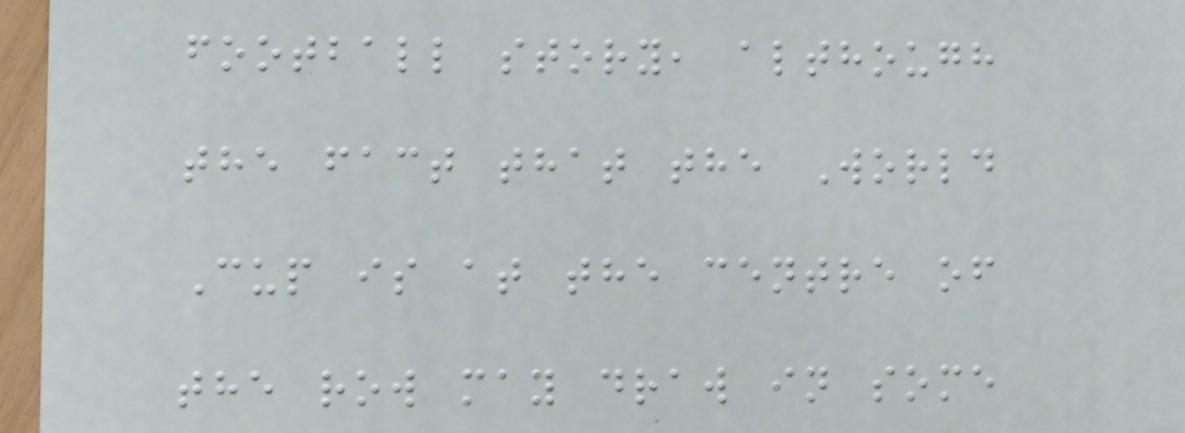football story, although
the fact that the World
Cup is at the centre of
the row may draw in some
